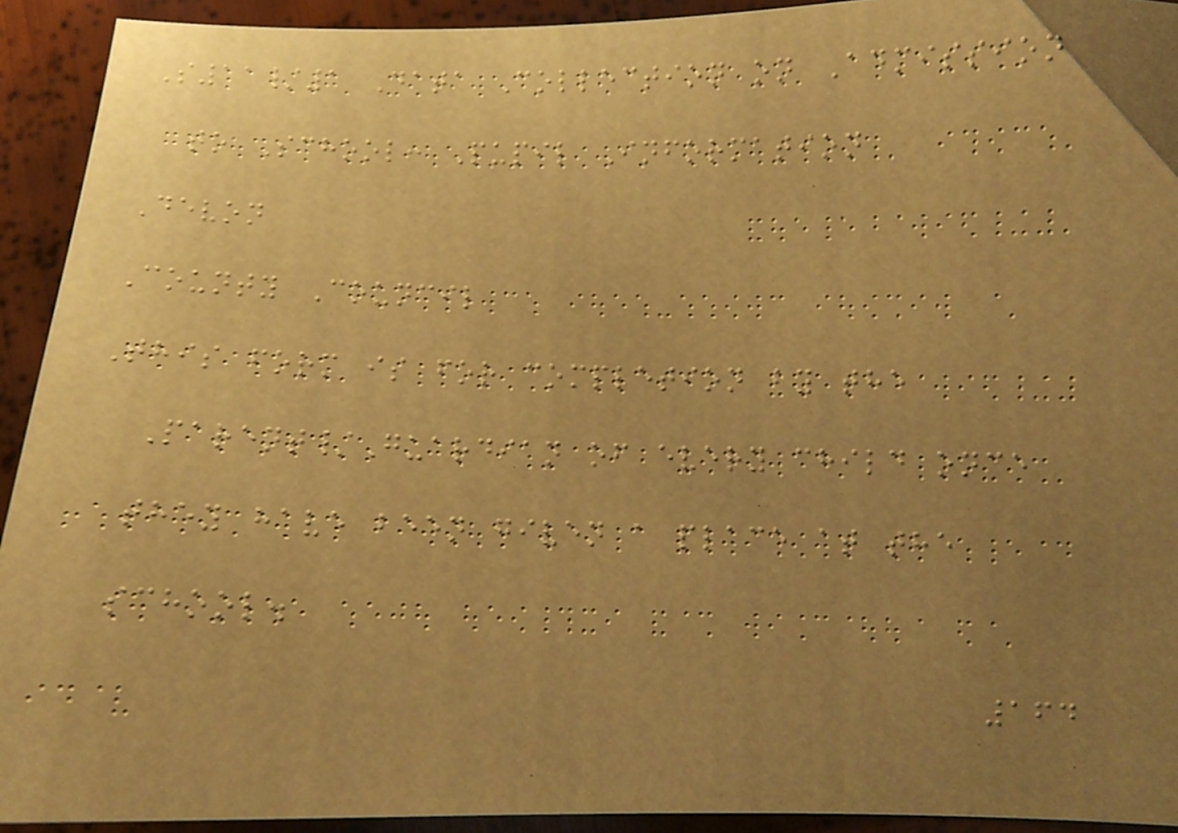S11/1 Data Collection on Admission
to School: Pupil Information
Devon
County Council
This form is for completion by the
Parent/Guardian of every child once
they have been given a place at the
school.
164
